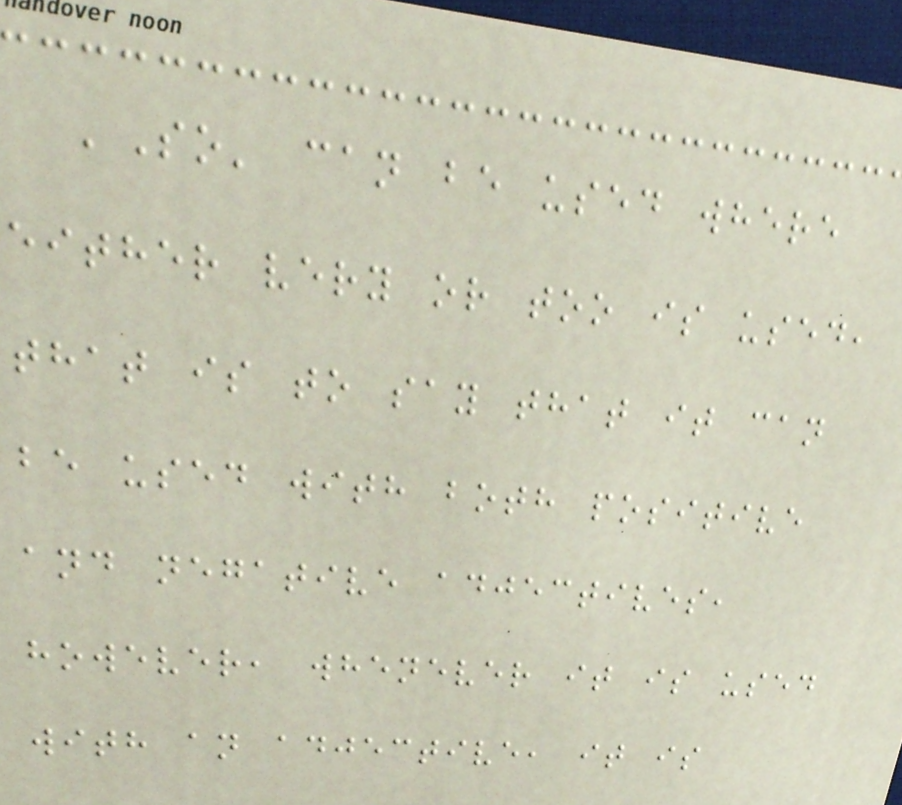'So' can be used where
either very or too is used,
that is to say that it can
be used with both positive
and negative adjectives,
however, whenever it is used
with an adjective, it is
